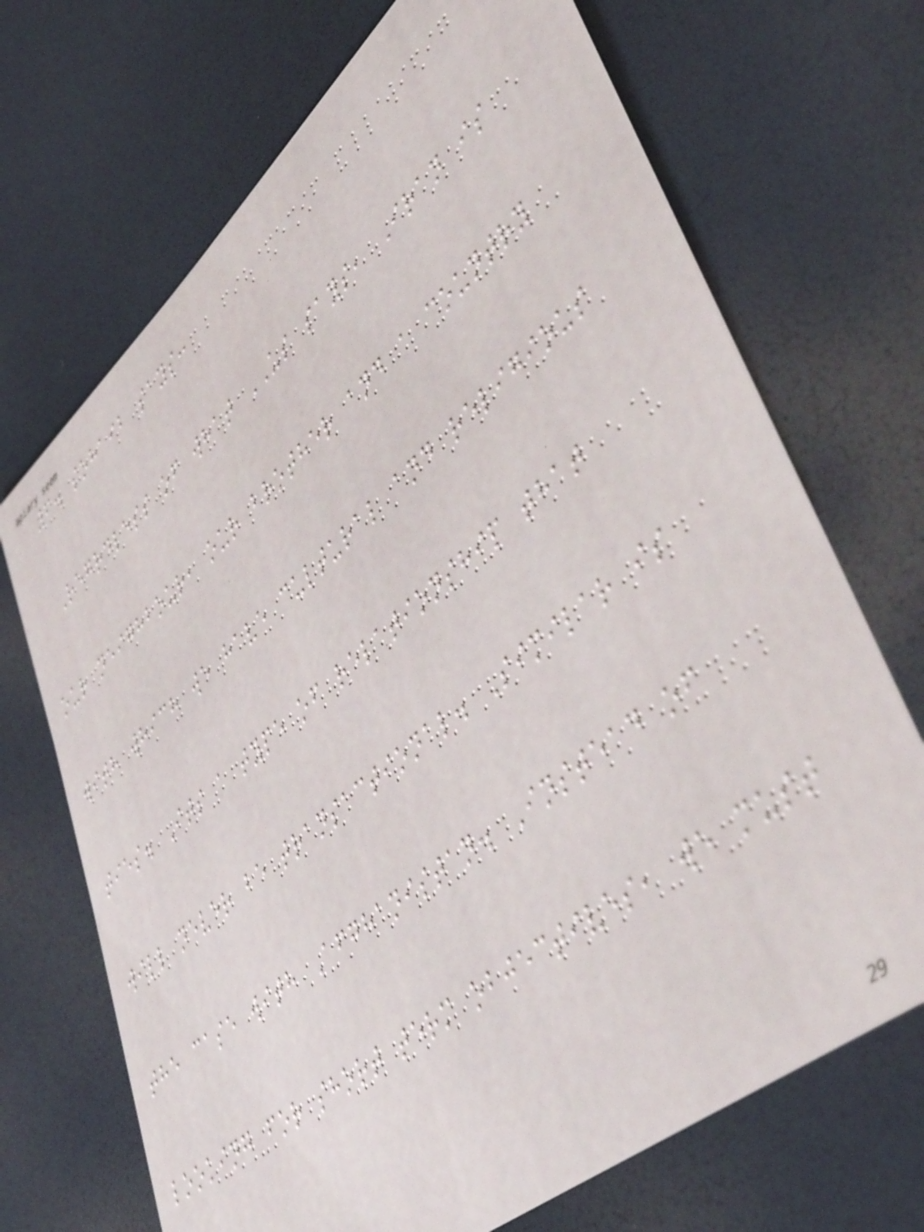6. sohaib says:
Regrdless of what US says, Iran is
our neighbour, our brother and a country
with which we have cultural and religious
ties. Its a type of relationship that
will never be transactional. Similar is
the case with Afghanistan. Instead of
looking for short term objectives, we must
